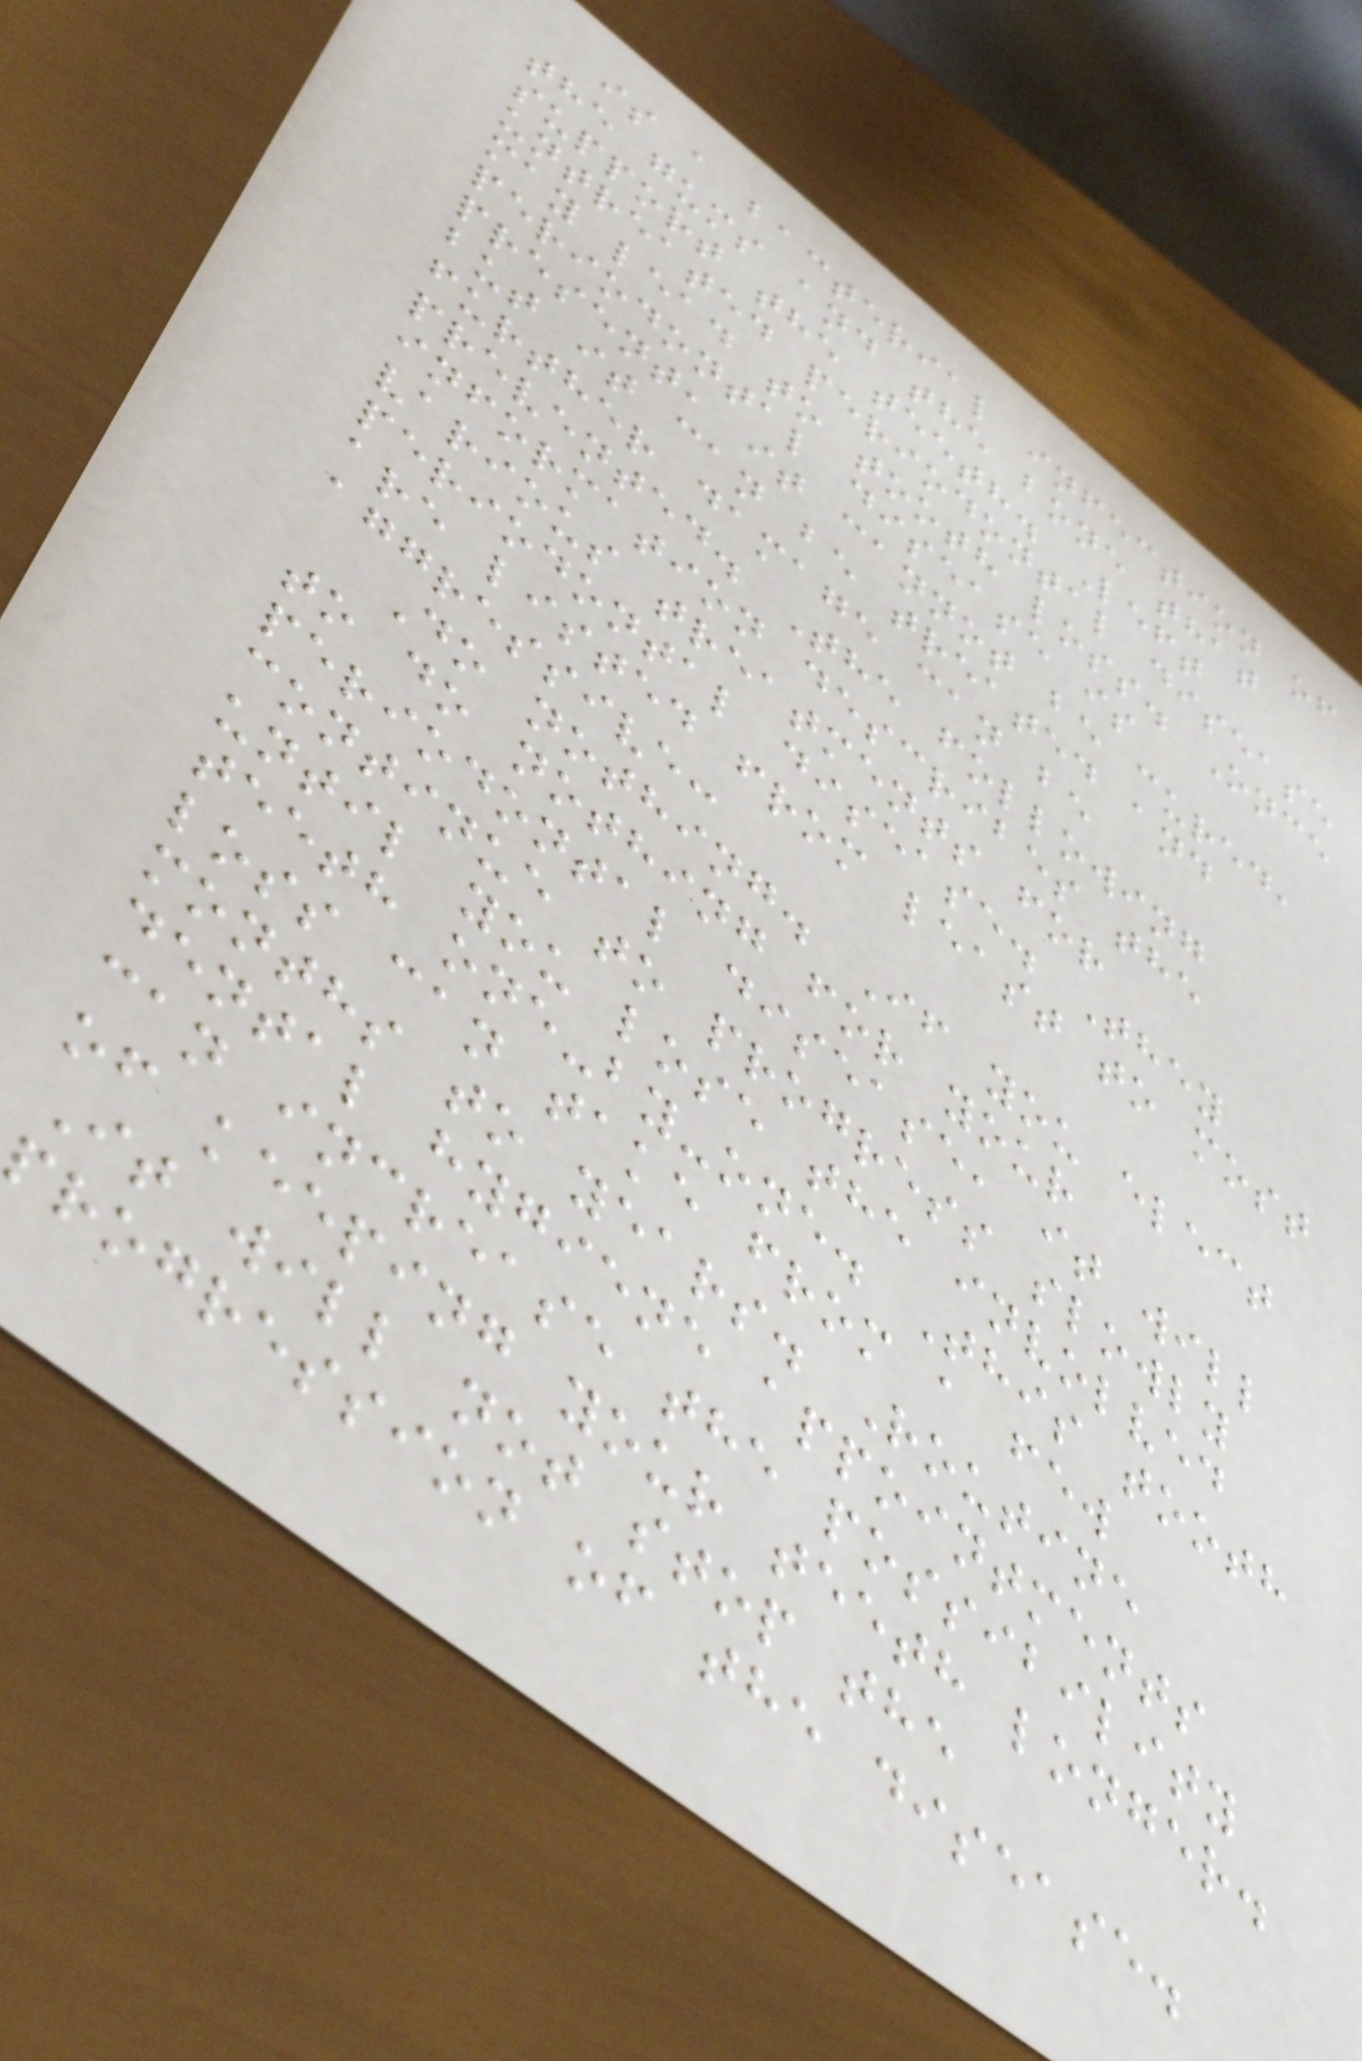is a bacterial infection of
the gums and the bone that
support the teeth. Left
untreated periodontal disease
may lead to tooth loss. Once
periodontal disease is
present, it cannot be cured,
but it can be treated and
further damage can be
prevented. The following
information describes the
various treatments for
periodontal disease. They
are listed from least to most
aggressive:
Do nothing. If you elect
to do nothing for your
periodontal disease, it will
continue to progress slowly
until you lose the involved
teeth one-by-one. This tooth
loss can take from a few
months to years. Routine
dental hygiene appointments
can increase the possibility
of keeping your teeth longer.
It will not stop the
progression of the disease.
